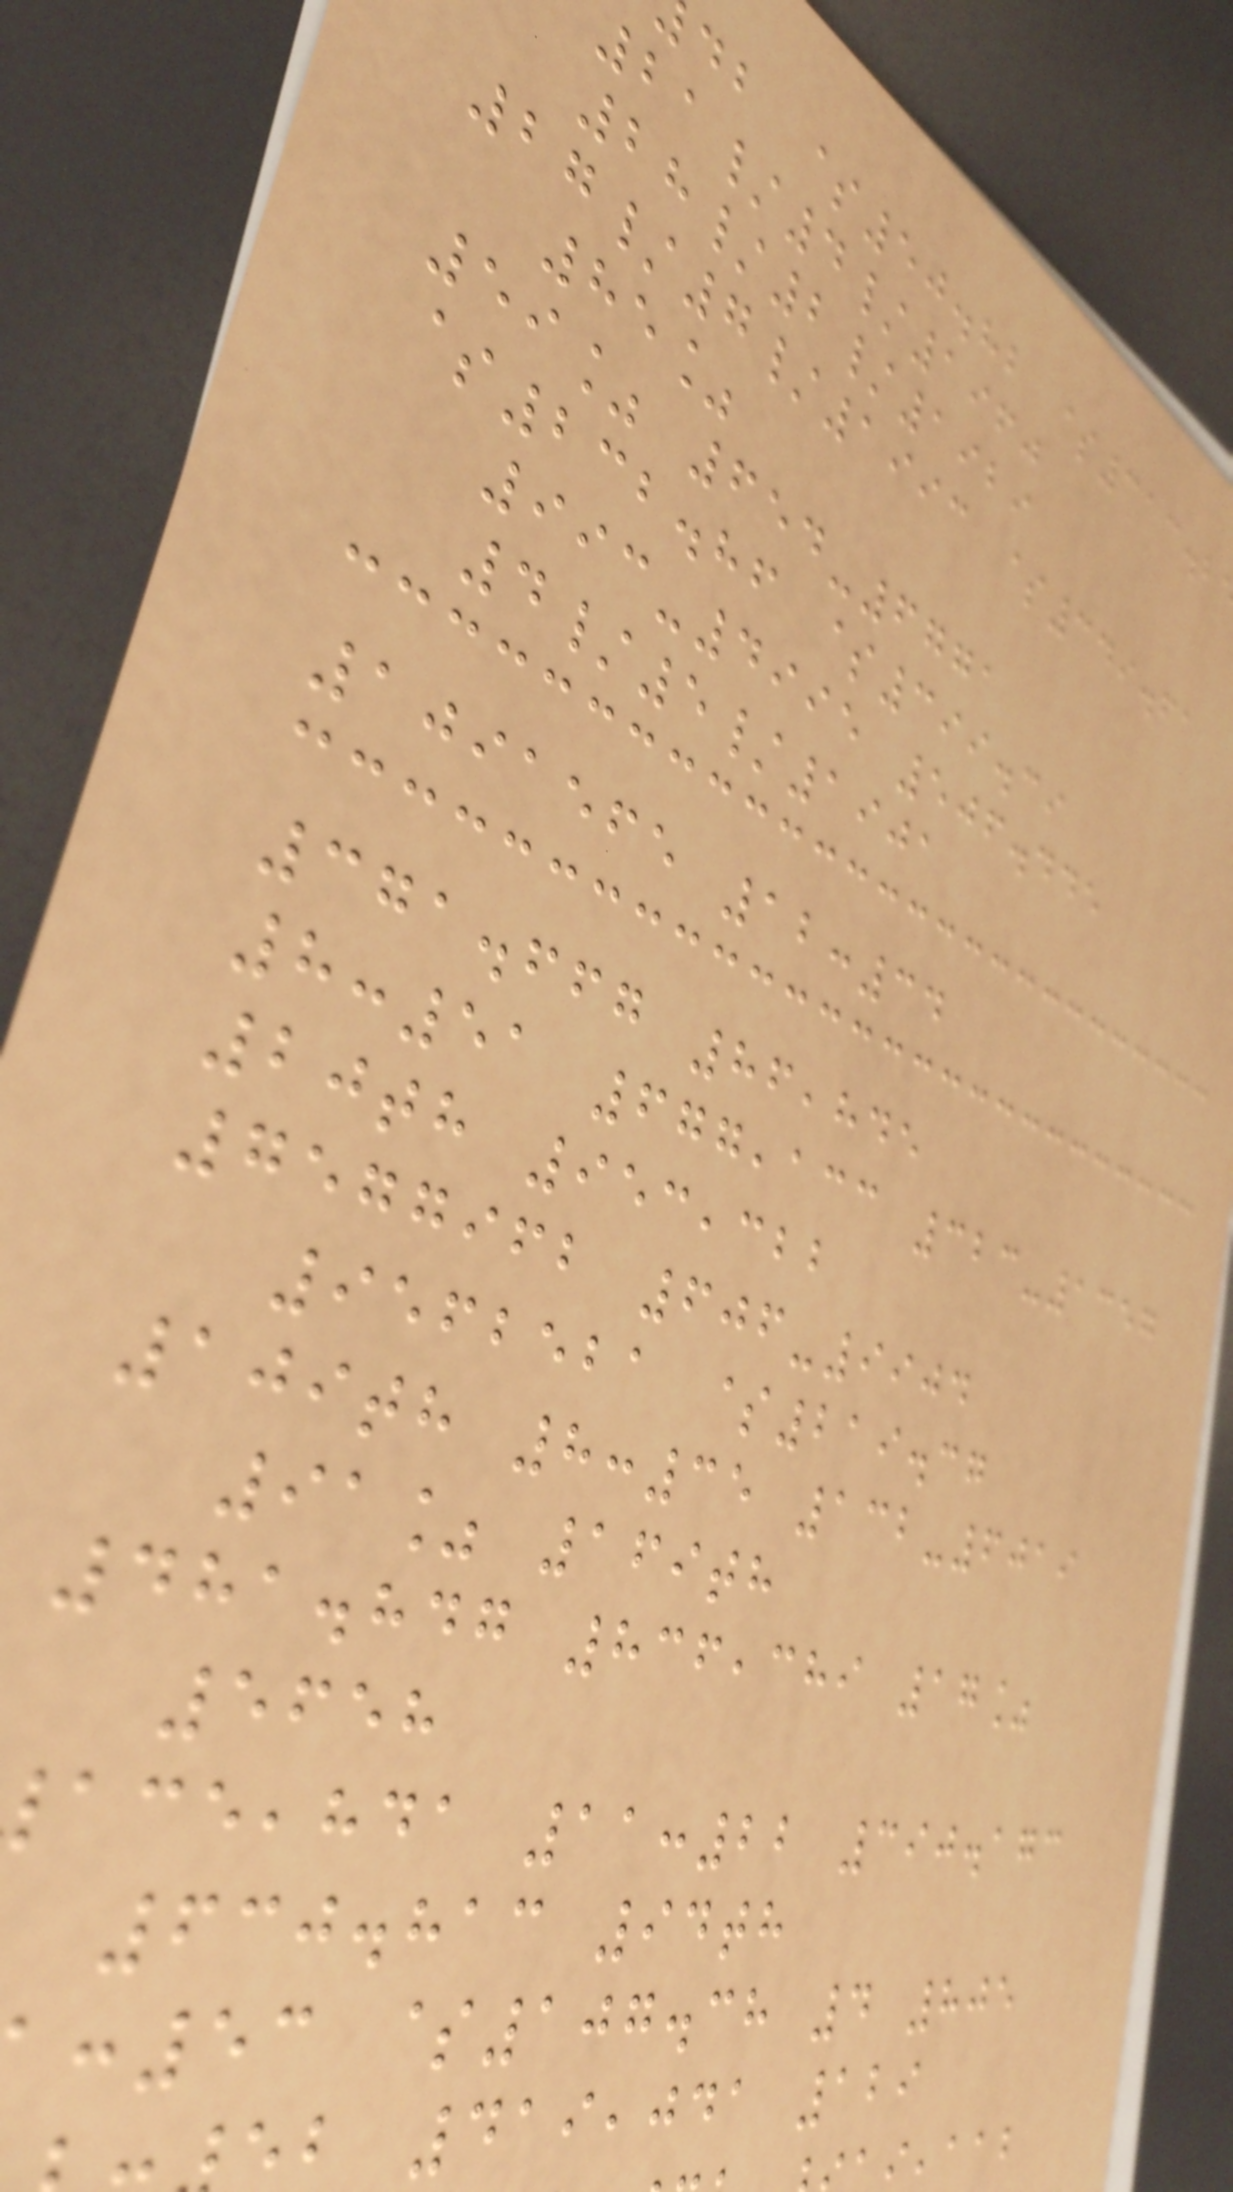db $50.82 $313.2
21/4/1960
28/2/1929
27/7/1993 $349.61
85%
59% 654-6771
$232.86 $399.39
993-4995 506.445
4/5/1901
1091565 12:34
371.667 86,845
8:51 677,133 323-1357
20th 953,322
7577962 606-9904
9562521 $219.37
109th 8:35 132-6019
91% 169th
481.847 836,389 17%
5658
,hda 11:22 390.173
630.813 94th
:53 $107.38 4 805
b 419,041 129
